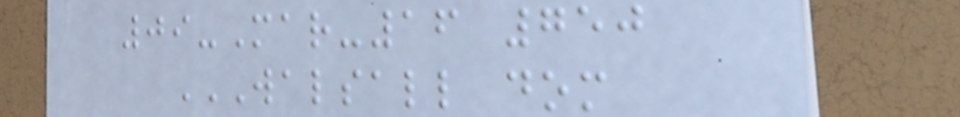09-Mar-16 750
WALSALL DOM
